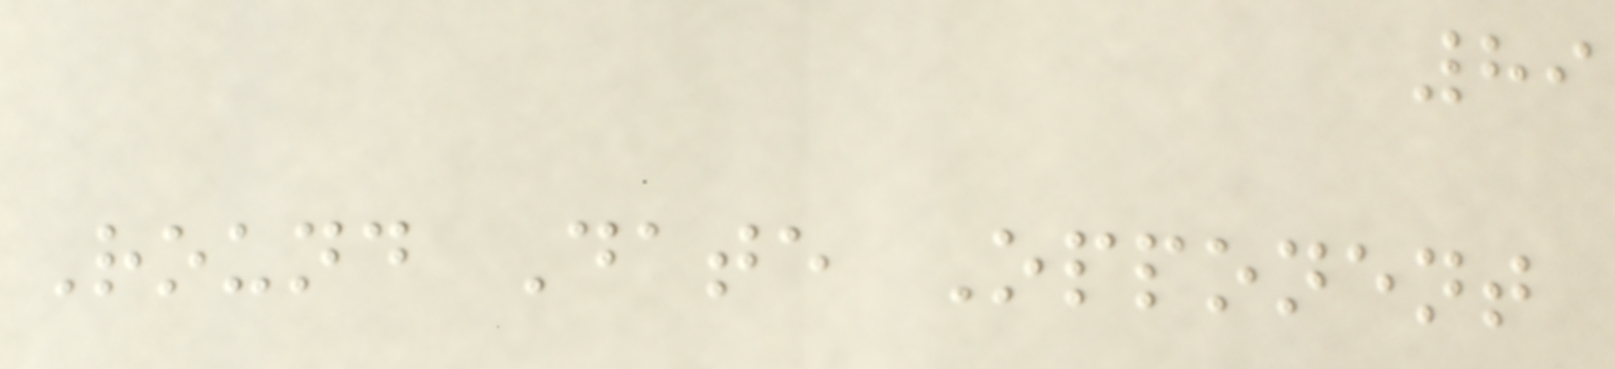89
Round Date Opponent
